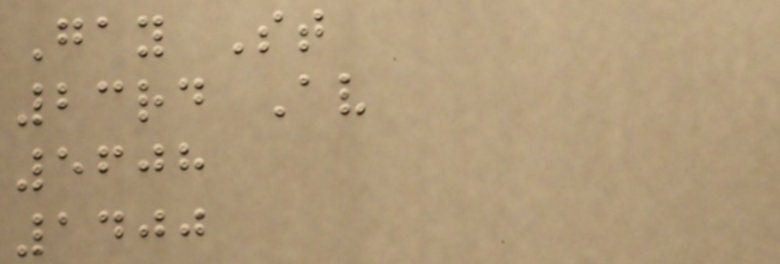Gay St
23rd Av
5608
1400
